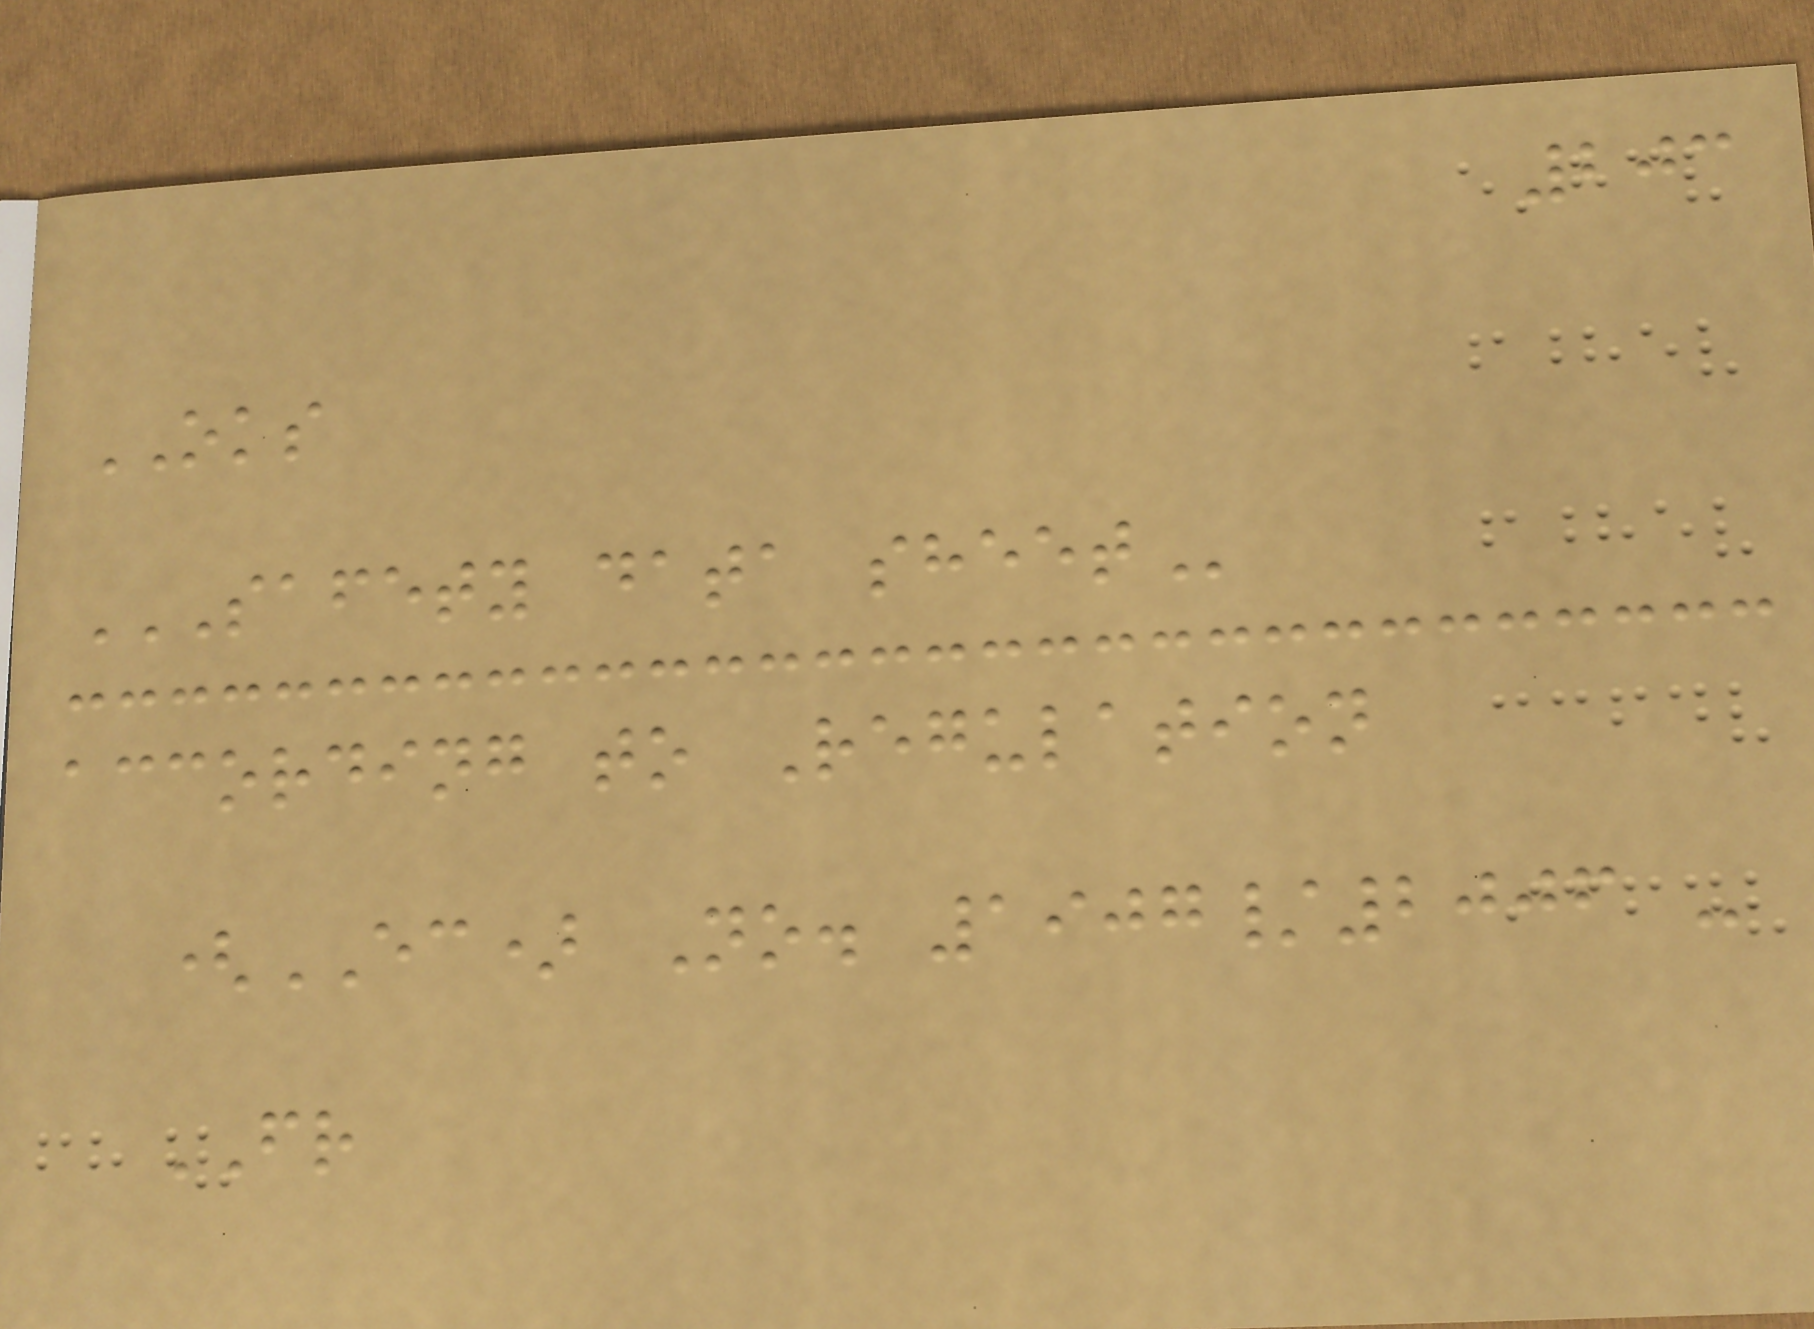203
OKS
SAFETY DATA SHEET
according to Regulation
(EC) No. 1907/2006 -
FR
